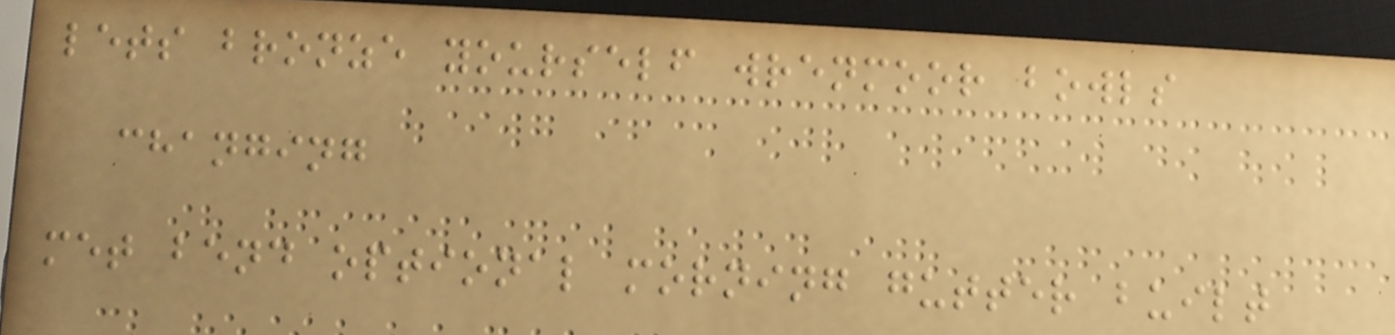lets bronze yourself wrenmoor bowls
changing
met bend optional morning gutter built
